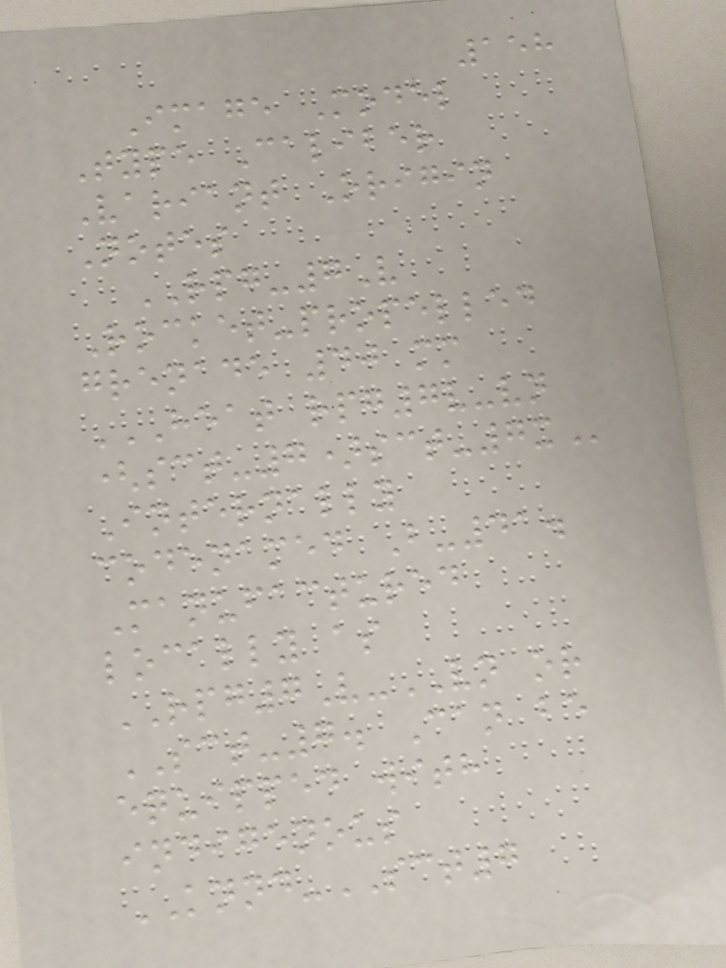158
Image Model
Type Caliber
Variant Origin
Notes
RPG-7V
Rocket-propelled
grenade 40 mm
HEAT RPG7V-VN
(SCT-7)SCT-7X
Internally
codenamed B-41.
Manufactured
locally as
RPG7V-VN or
SCT-7. Can be
equipped with
indigenous
KNND-SCT7
